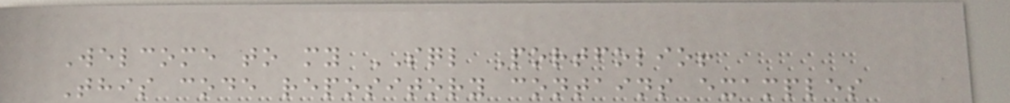Welcome to my SQL Portfolio!
This code repository contains examples
